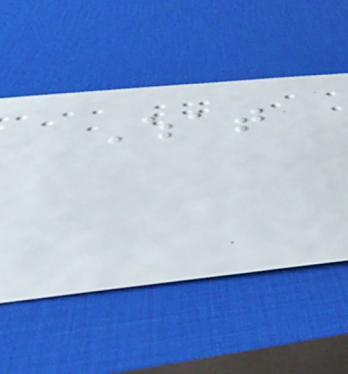What
